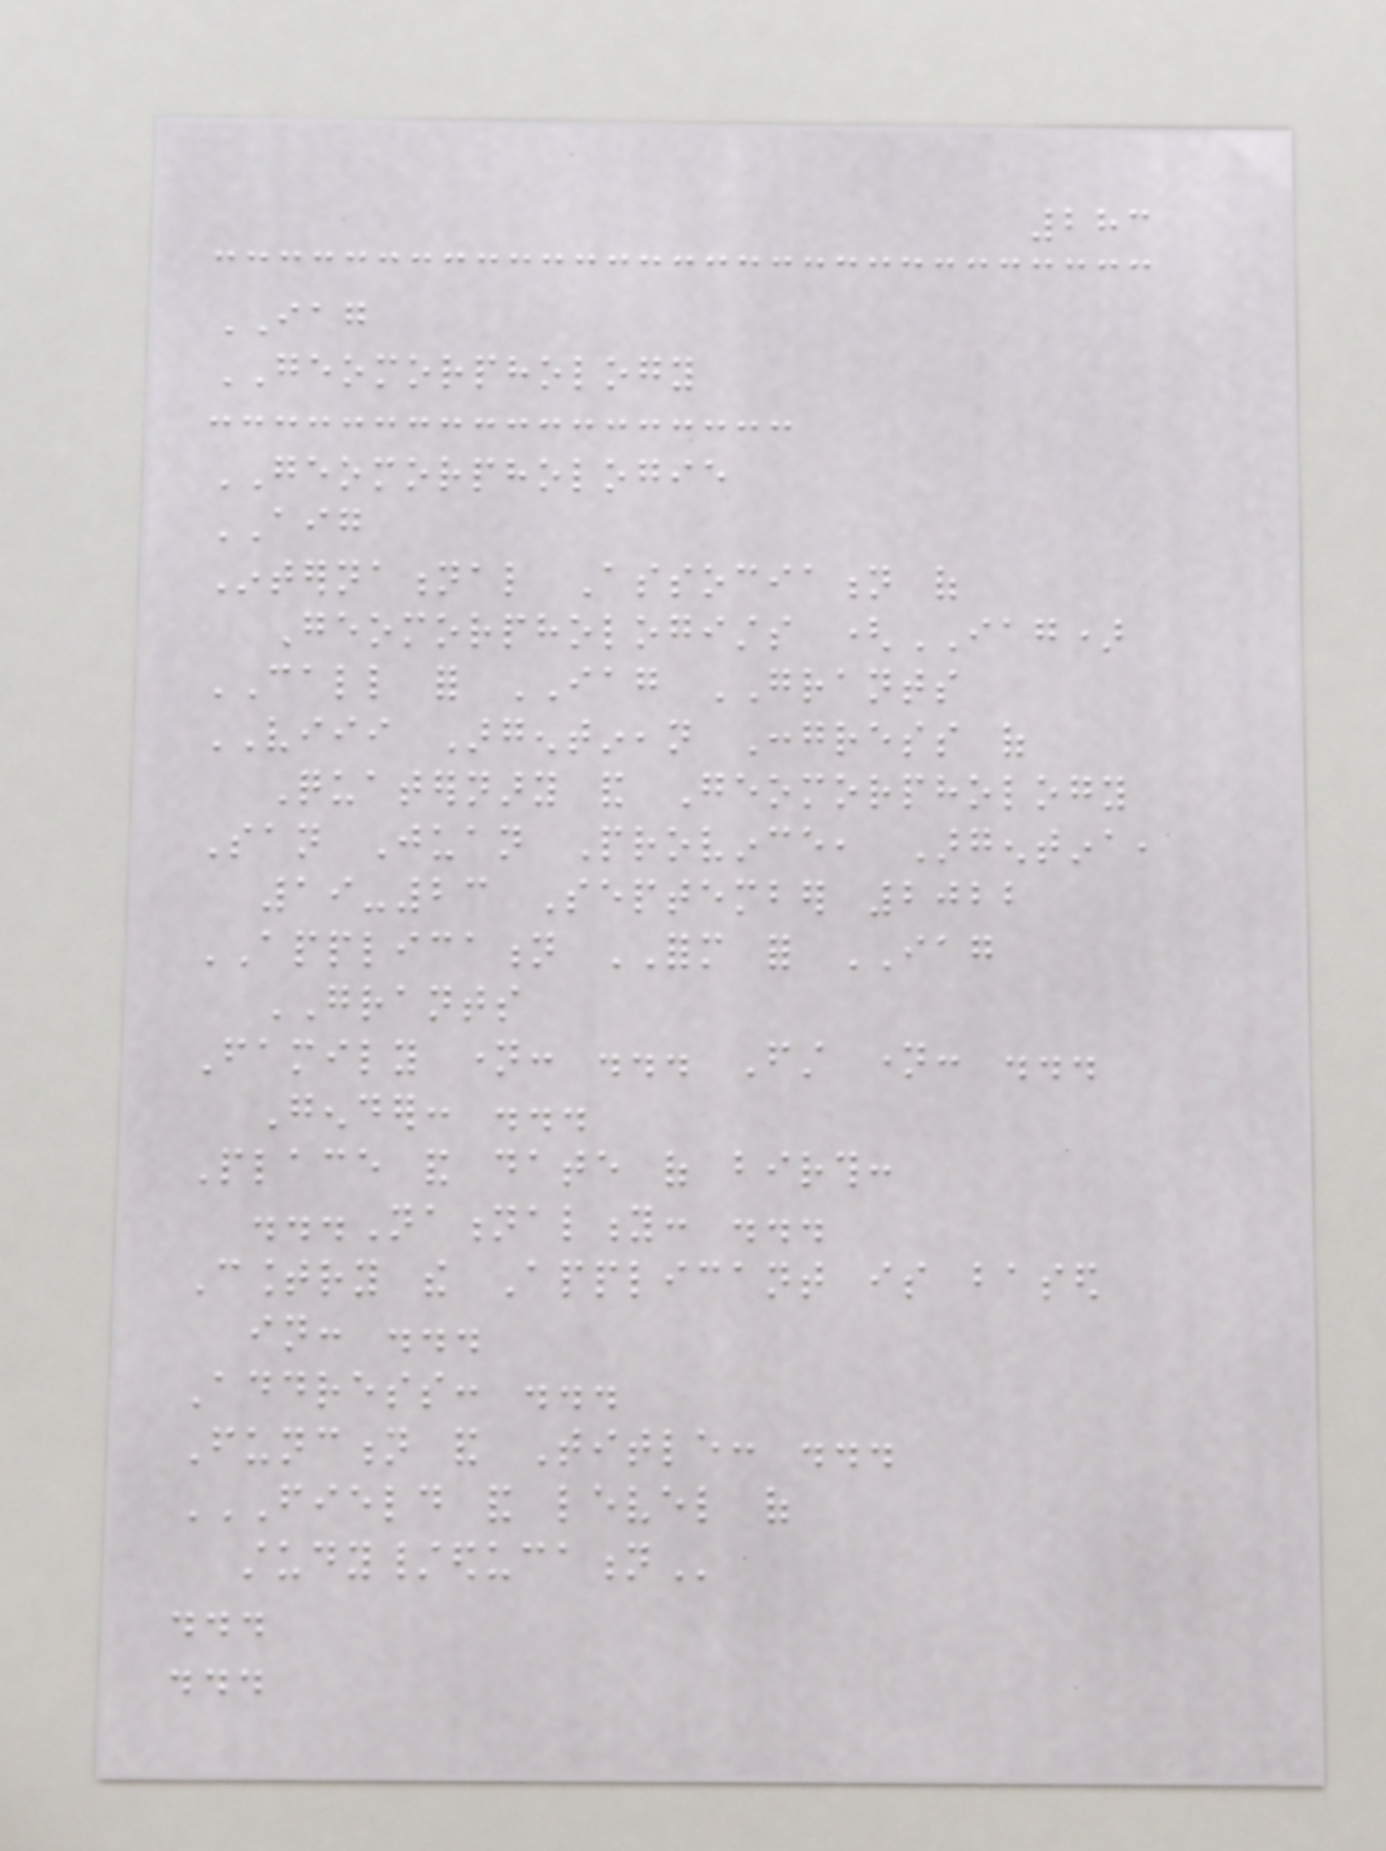283
IAG
GEOMORPHOLOGY
GEOMORPHOLOGIE
AIG
International Association of
Geomorphologists (IAG)
CALL for IAG GRANTS
VIII Argentinean Congress of
Quaternary and Geomorphology
San Juan Province, Argentina,
19-23 September 2022
APPLICATION FORM for IAG
GRANTS
Family name: ... First name: ...
Gender: ...
Place and date of birth:
...Nationality: ...
Country the Applicant is based
in: ...
Address: ...
Function and Title: ...
FIELD AND LEVEL OF
STUDY/EDUCATION
...
...
